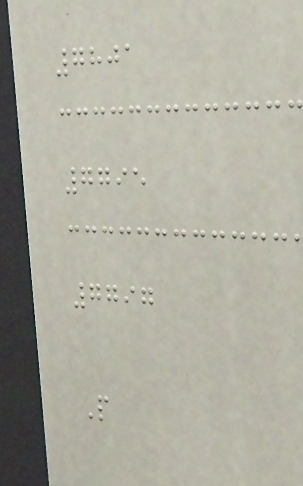7801
7795
7797
P
